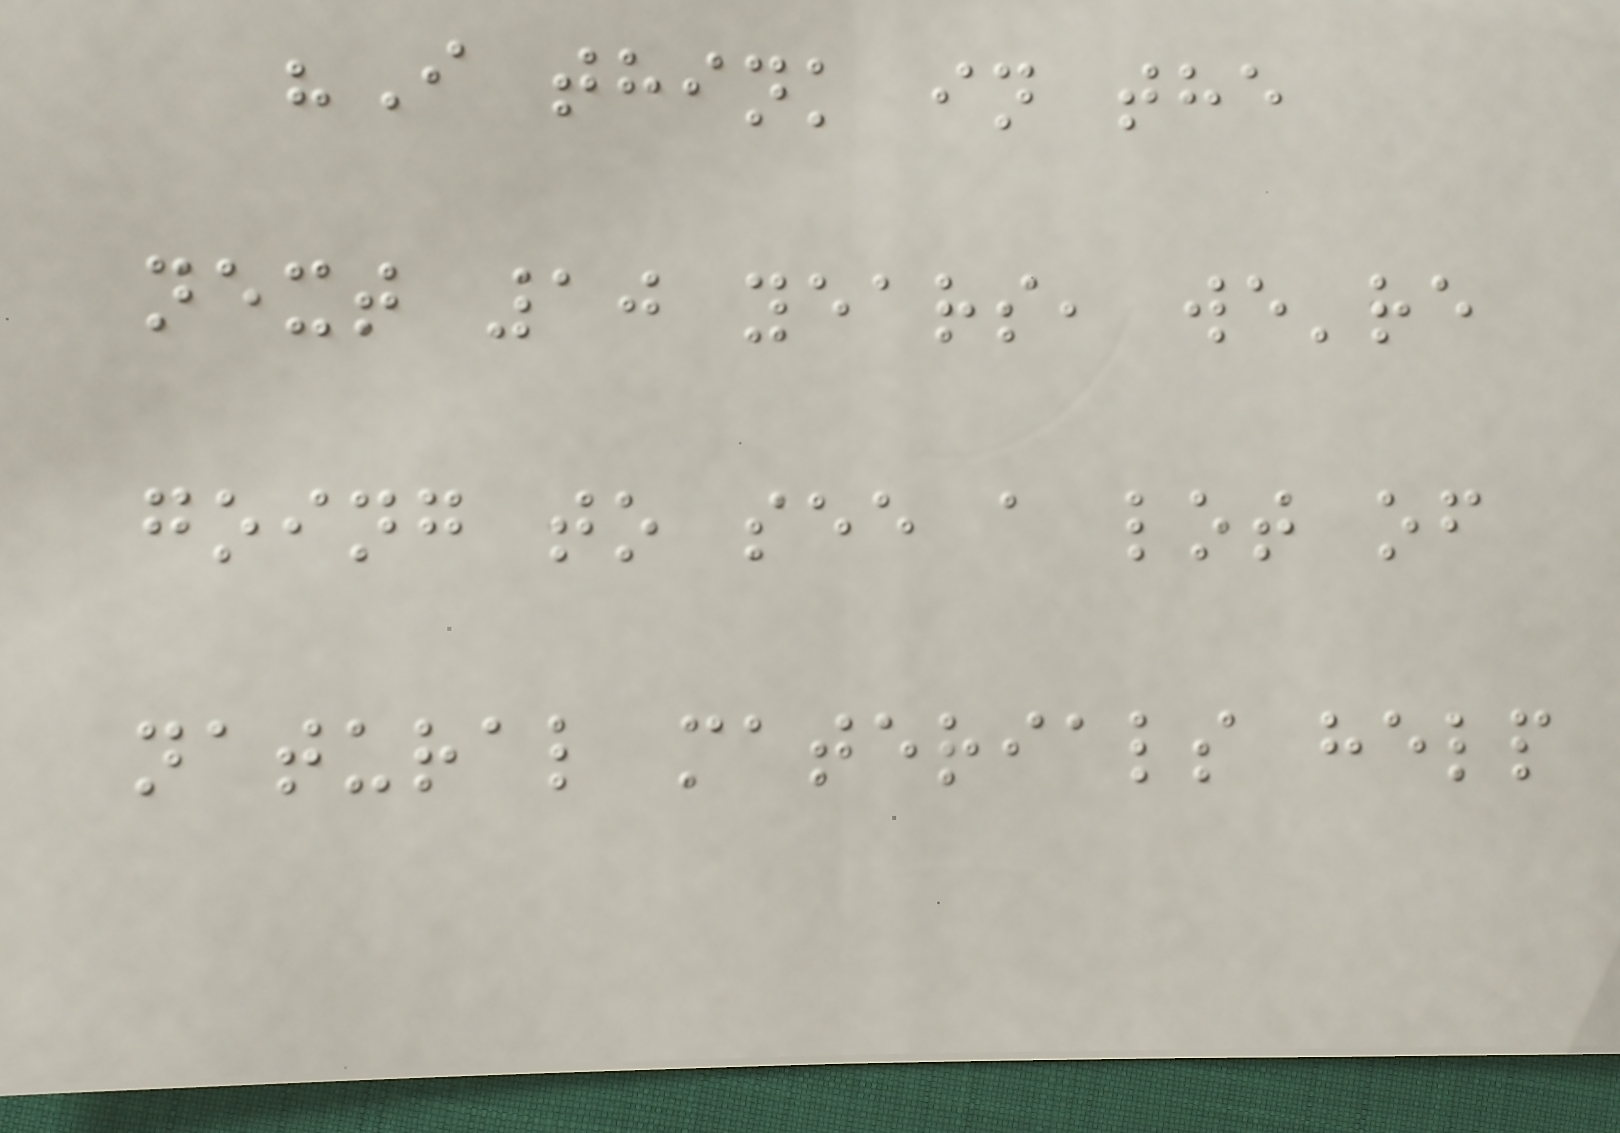"I think in the
next 10 years, we're
going to see a lot of
natural materials help
